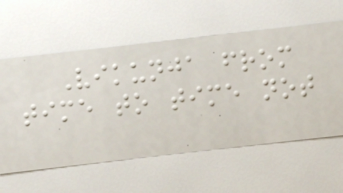Vikunja from
time to time not
